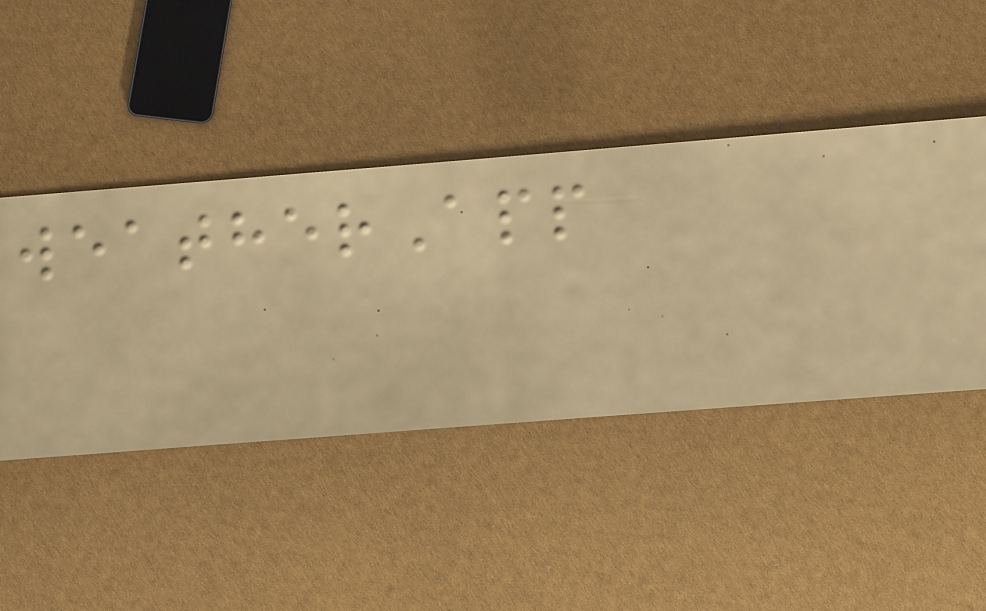weatherApp
